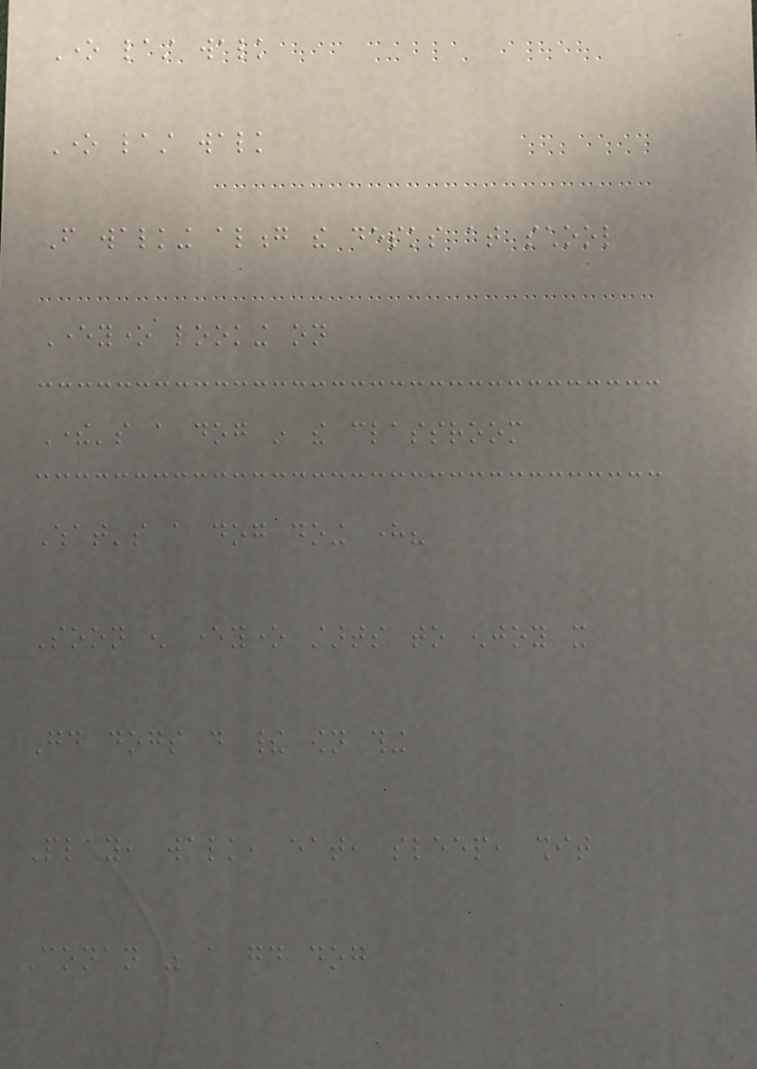One last walk
One last walk
From walking along the desks at school
Everyone looking on
There's a dog in the classroom
What's a dog doing here?
Soon enough everyone starts to enjoy it
Good dogs do their own thing
Play, walk, eat, sleep, shit
Conan was a good dog
